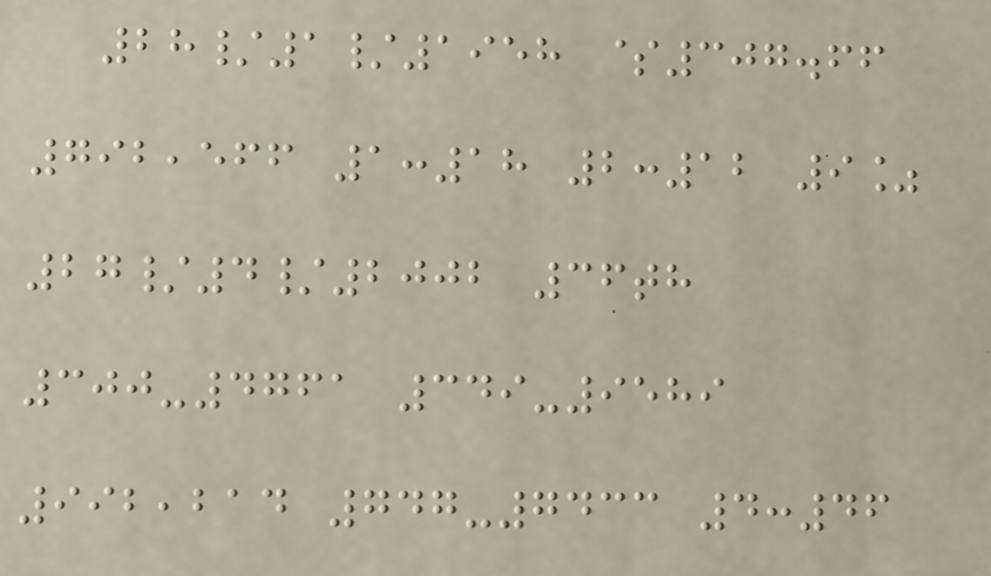28/1/1958 $307.66
792,566 1:18 2:12 9%
27/4/2002 36th
300-4761 349-9589
992,214 747-7433 4:46
